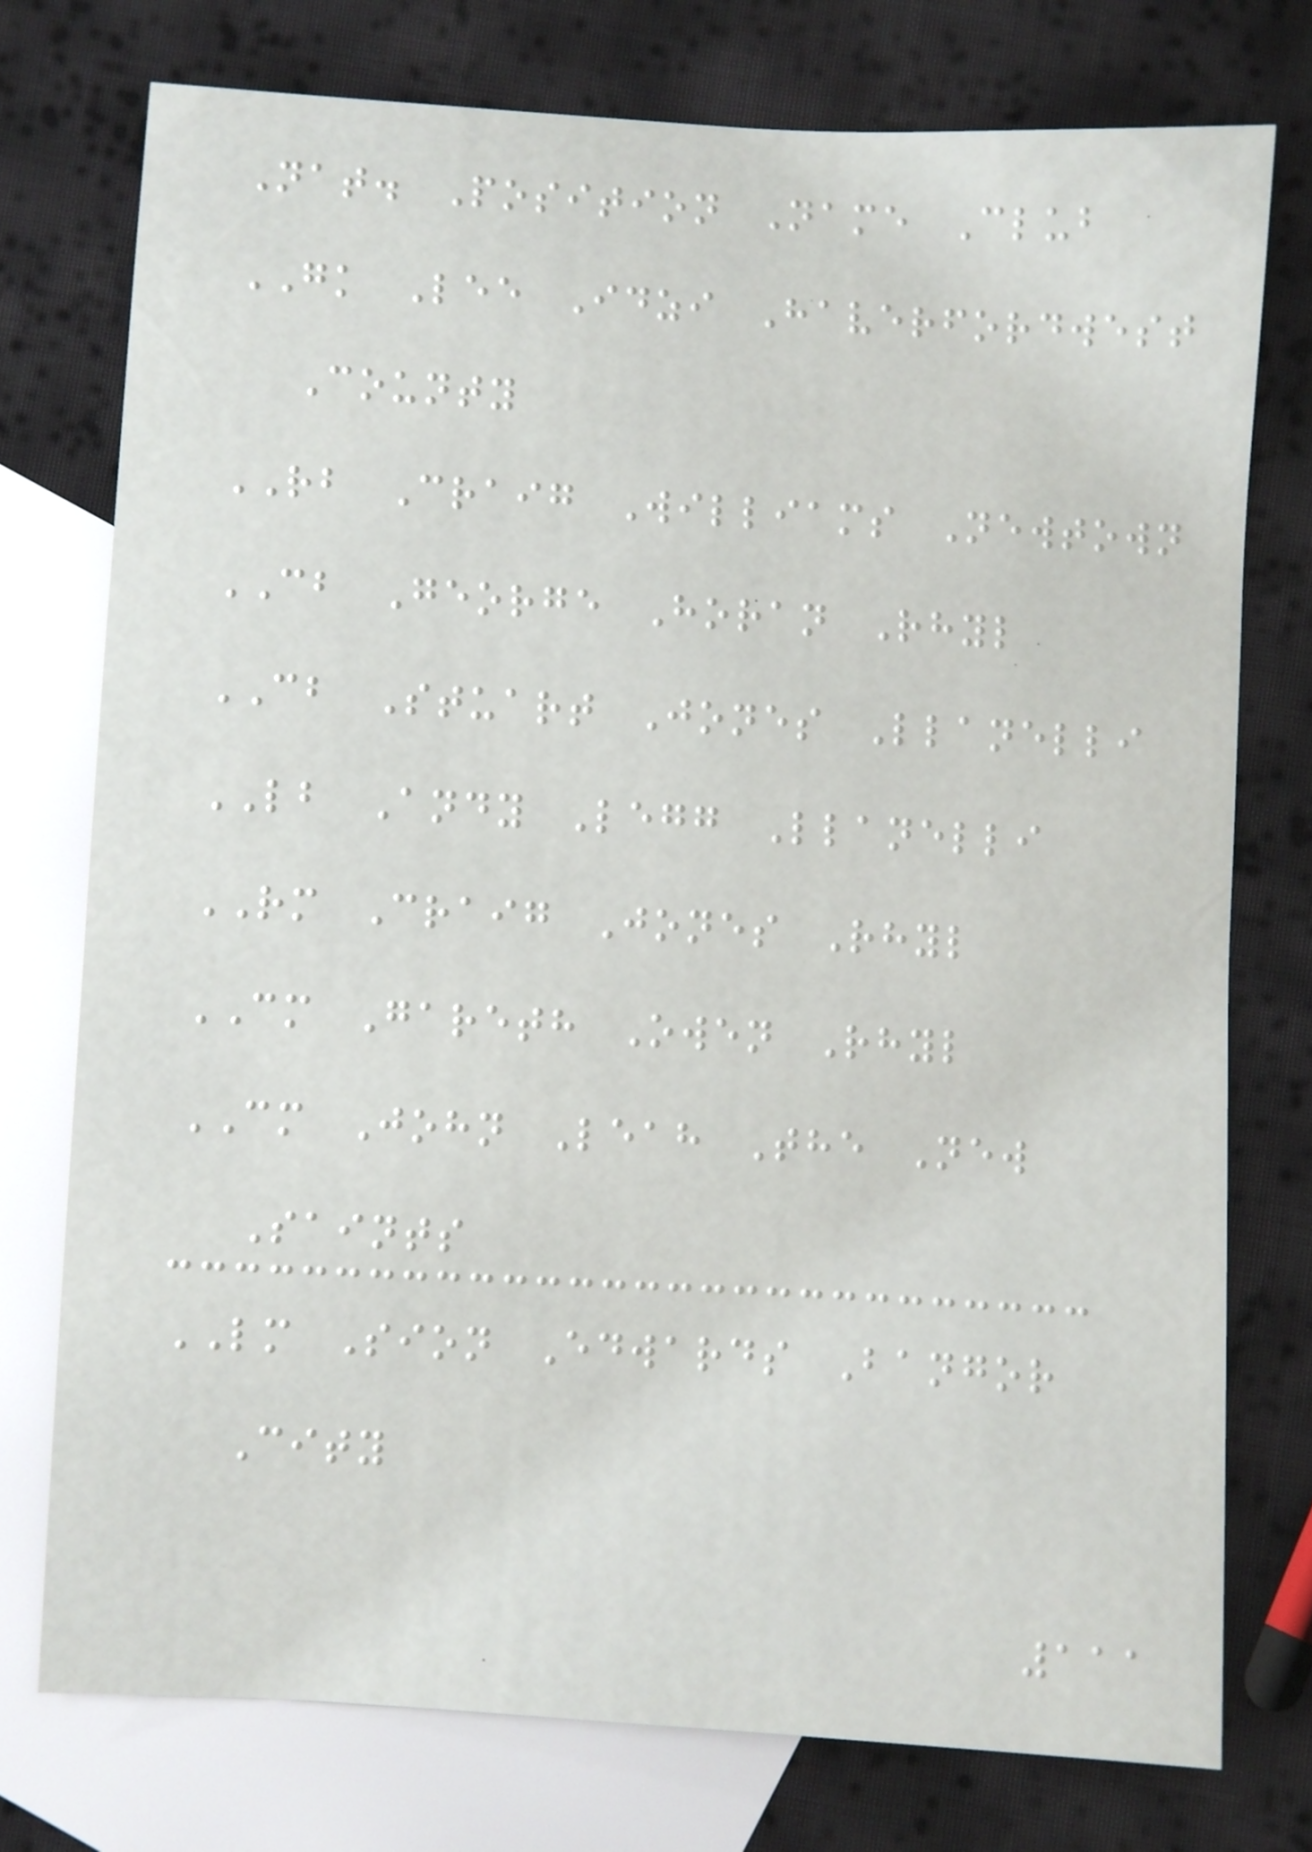Nat. Position Name Club
GK Lee Idzi Haverfordwest
County
RB Craig Williams Newtown
CB George Horan Rhyl
CB Stuart Jones Llanelli
LB Andy Legg Llanelli
RM Craig Jones Rhyl
CM Gareth Owen Rhyl
CM John Leah The New
Saints
LM Sion Edwards Bangor
City
111
